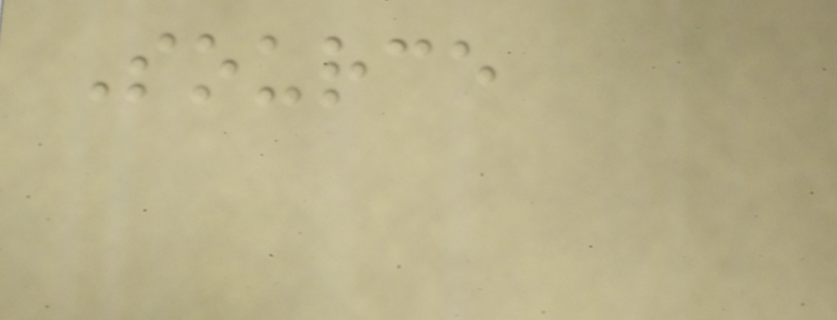Source
